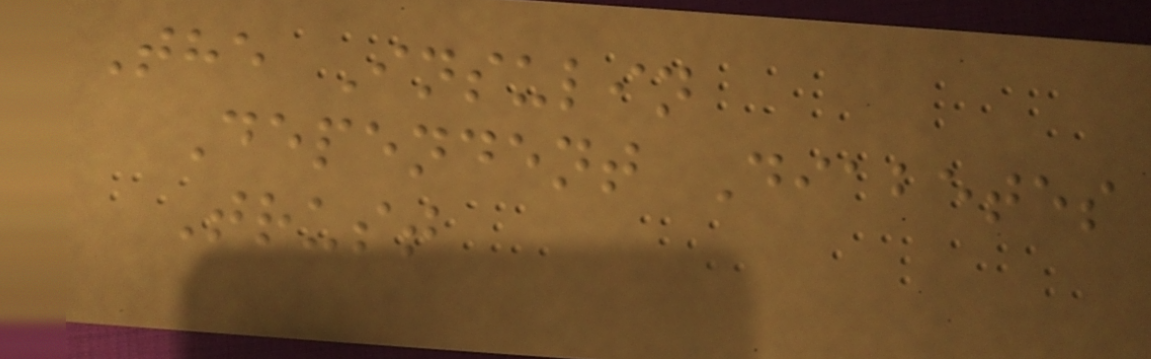The Insulin
Dependent Diabetes
Trust
